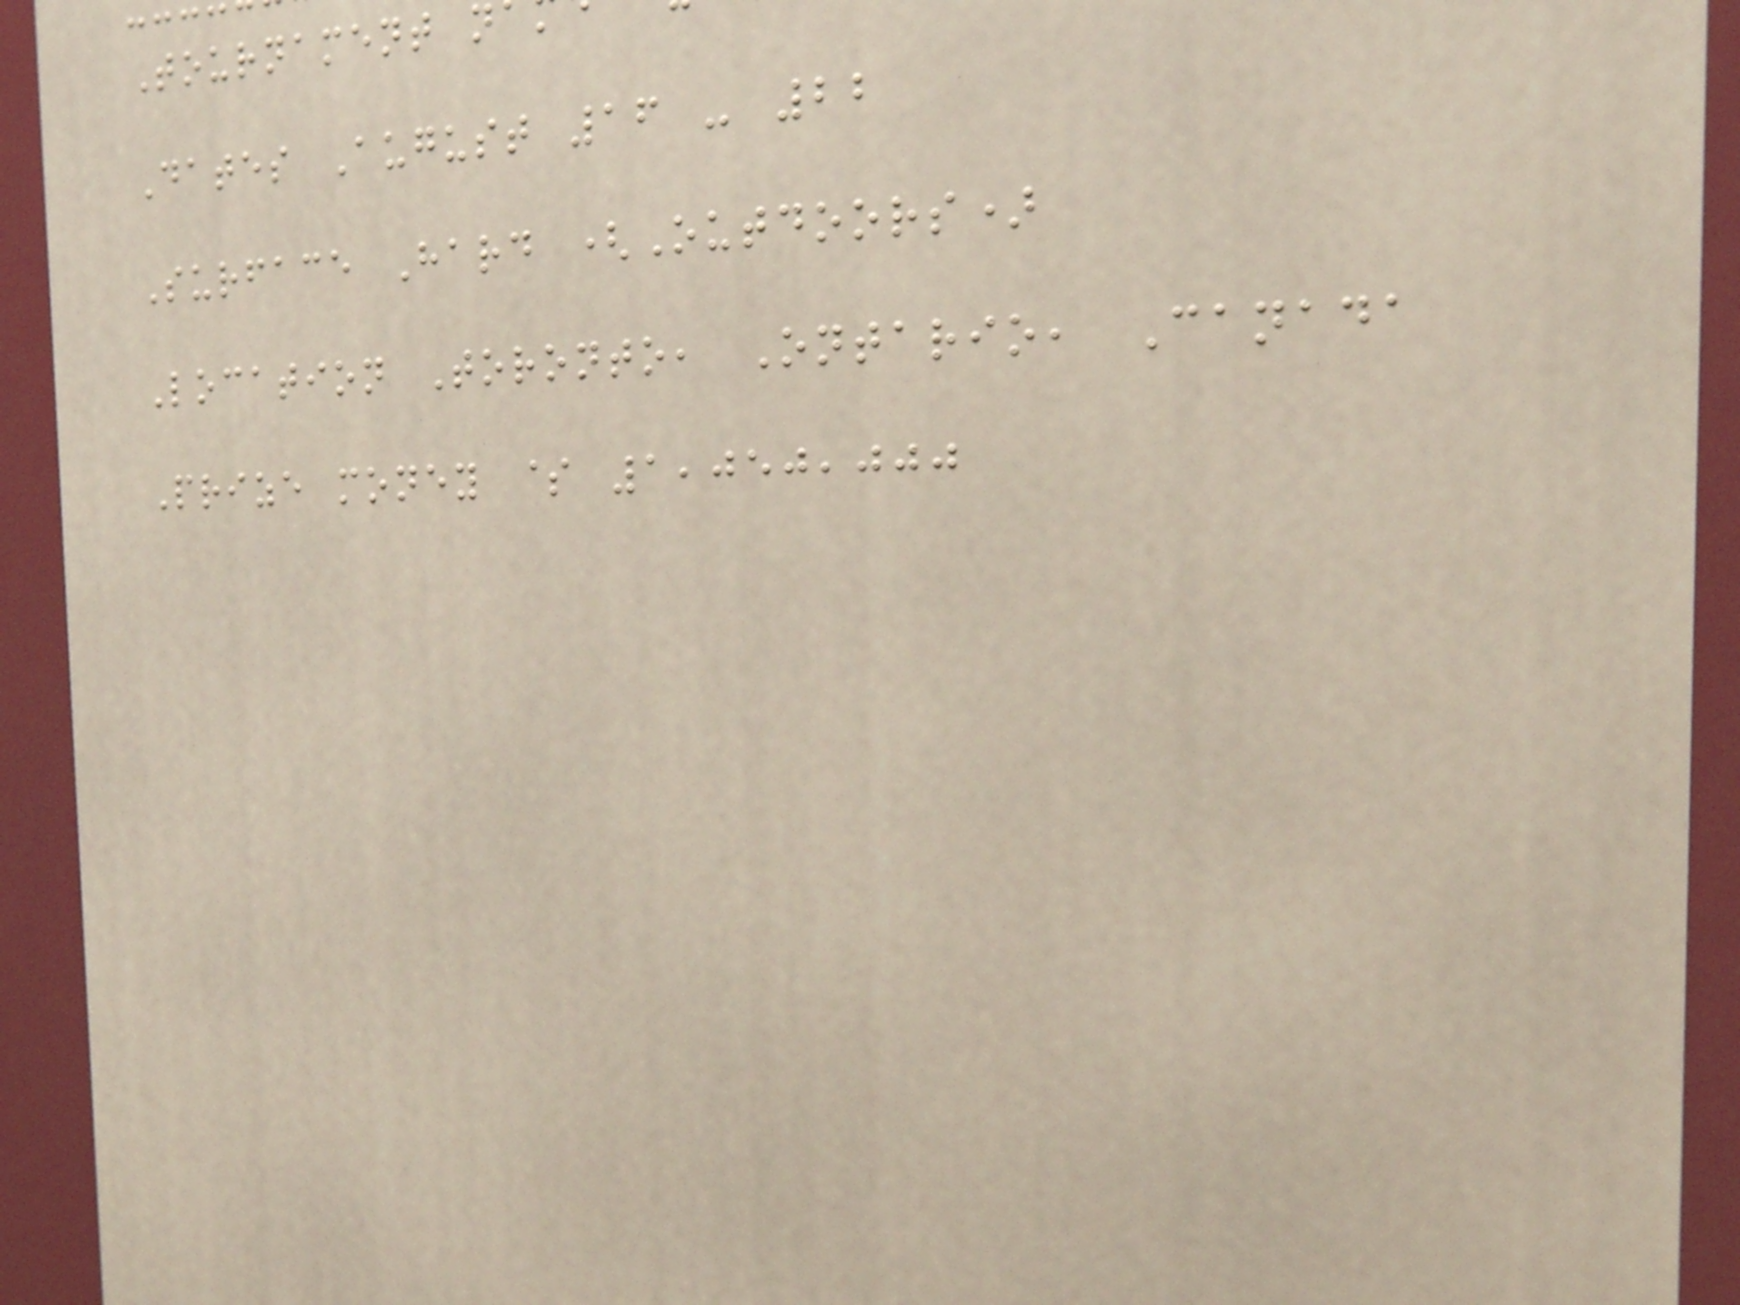Tournament n
Dates August 16 - 22
Surface Hard (Outdoors)
Location Toronto, Ontario, Canada
Prize money $ 1,050,000
